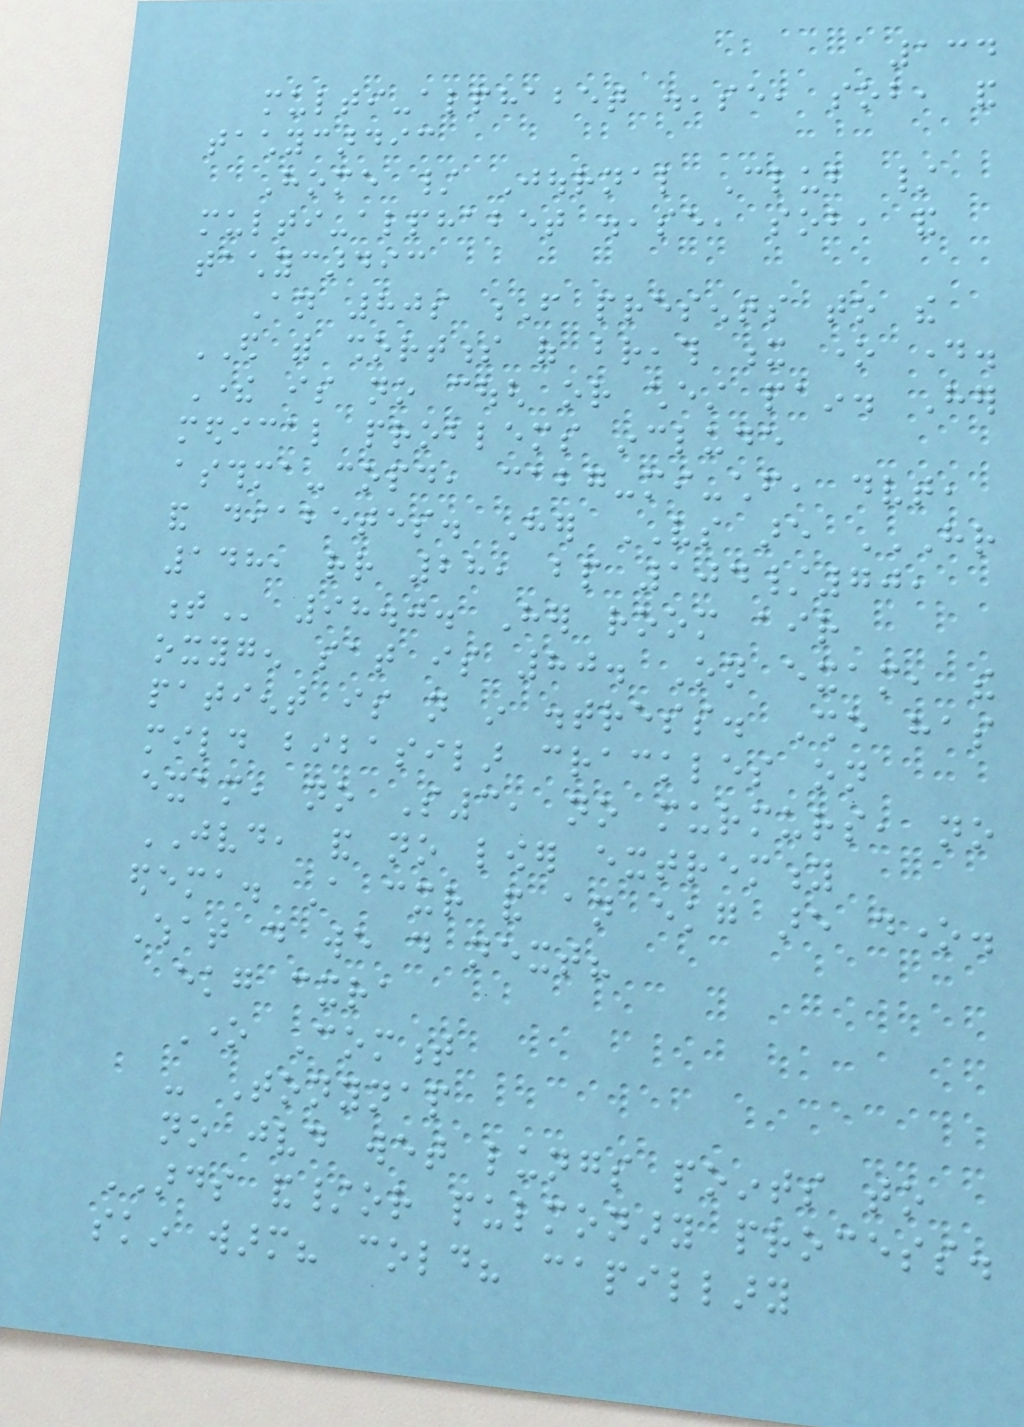134
multi-alphabet disease, sob, and
tachycardic
Home / Journal Club /
multi-alphabet disease, sob, and
tachycardic
An 80s F presents to the
ED with shortness of breath x one day.
There is no cough or chest pain. Her
medical problems include
asthma-copd, cabg-mi-chf, dvt,
and diabetes. Her VS are HR
148, RR 28, BP 104/70,
T 98.0. Her room air
oxygen sat is 80. On exam, the
patient is not in distress. She has
mild bibasilar crackles on
exam, no S3, no murmurs, no
JVD, and no lower extremity
edema. A cxr and an ekg are done.
What do we do next?
ekg cxra
One Comment
- Tonynap
no jvd wet lungs points to
ARDS and/or pulmonary process.
skin warm? cold? capillary
